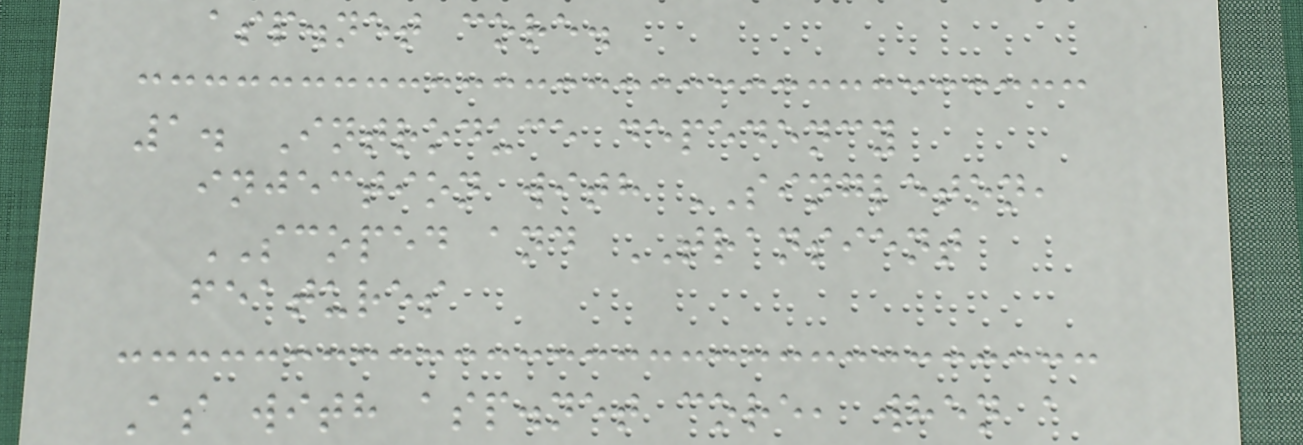asp.net core.
1. Introduce depedency
injection with SINGLETON,
SCOPED and TRANSIENT
features
As with asp.net core, when a
